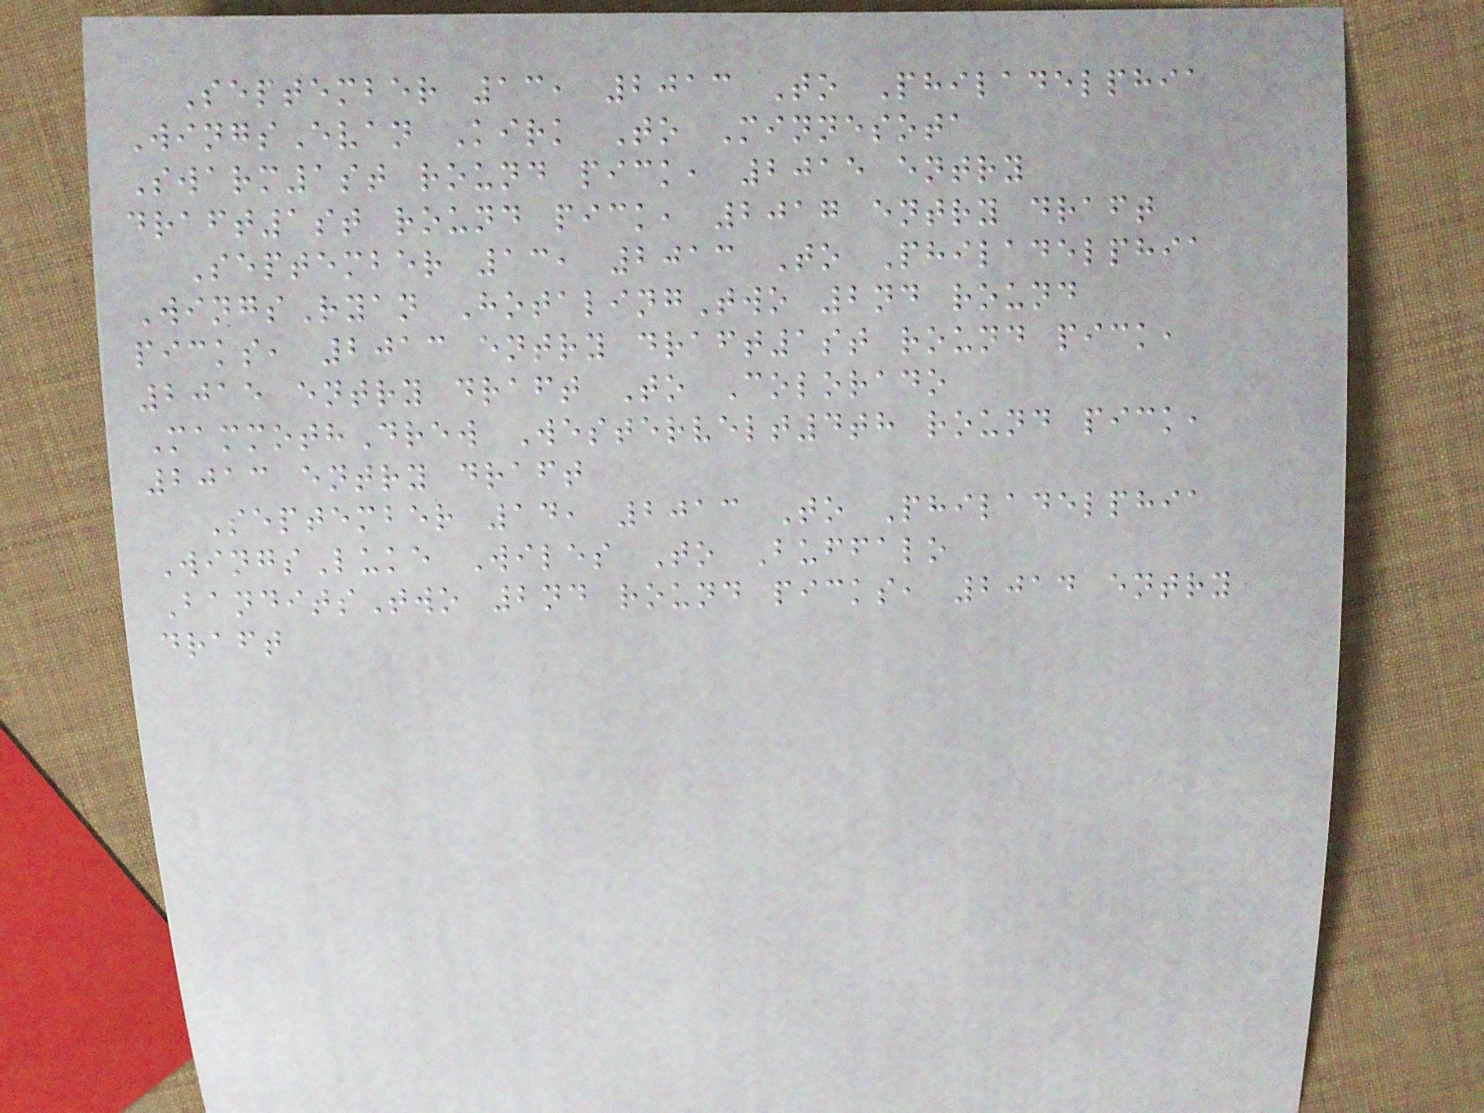September 13, 2013 To Philadelphia
WingsEvan Kirk To Minnesota
Swarm1st round pick, 2015 entry
draft1st round pick, 2017 entry draft
September 13, 2013 To Philadelphia
WingsRyan HotalingTwo 2nd round
picks, 2013 entry draft1st round pick,
2015 entry draft To Colorado
MammothDrew Westervelt4th round pick,
2013 entry draft
September 14, 2013 To Philadelphia
WingsLuke Wiles To Buffalo
BanditsTwo 2nd round picks, 2014 entry
draft
